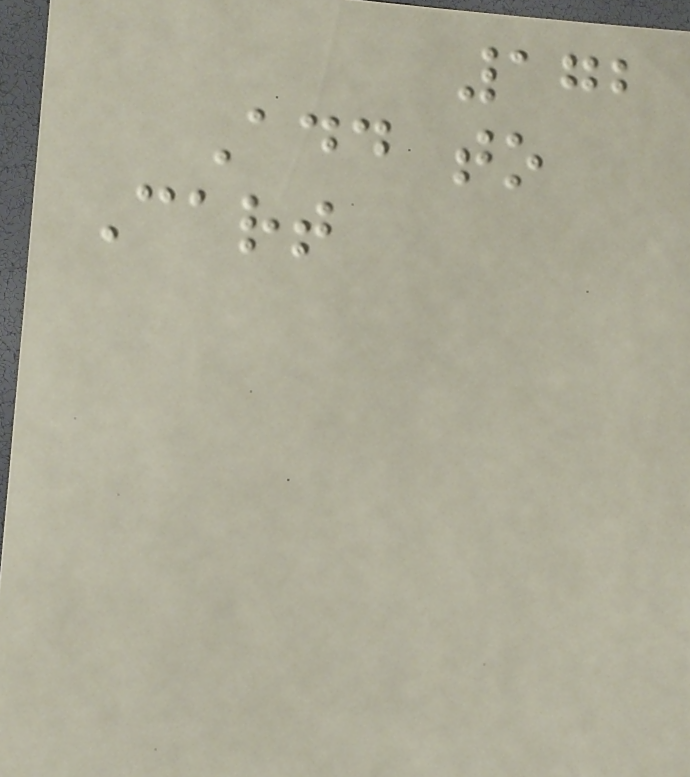172
Add to
Cart
